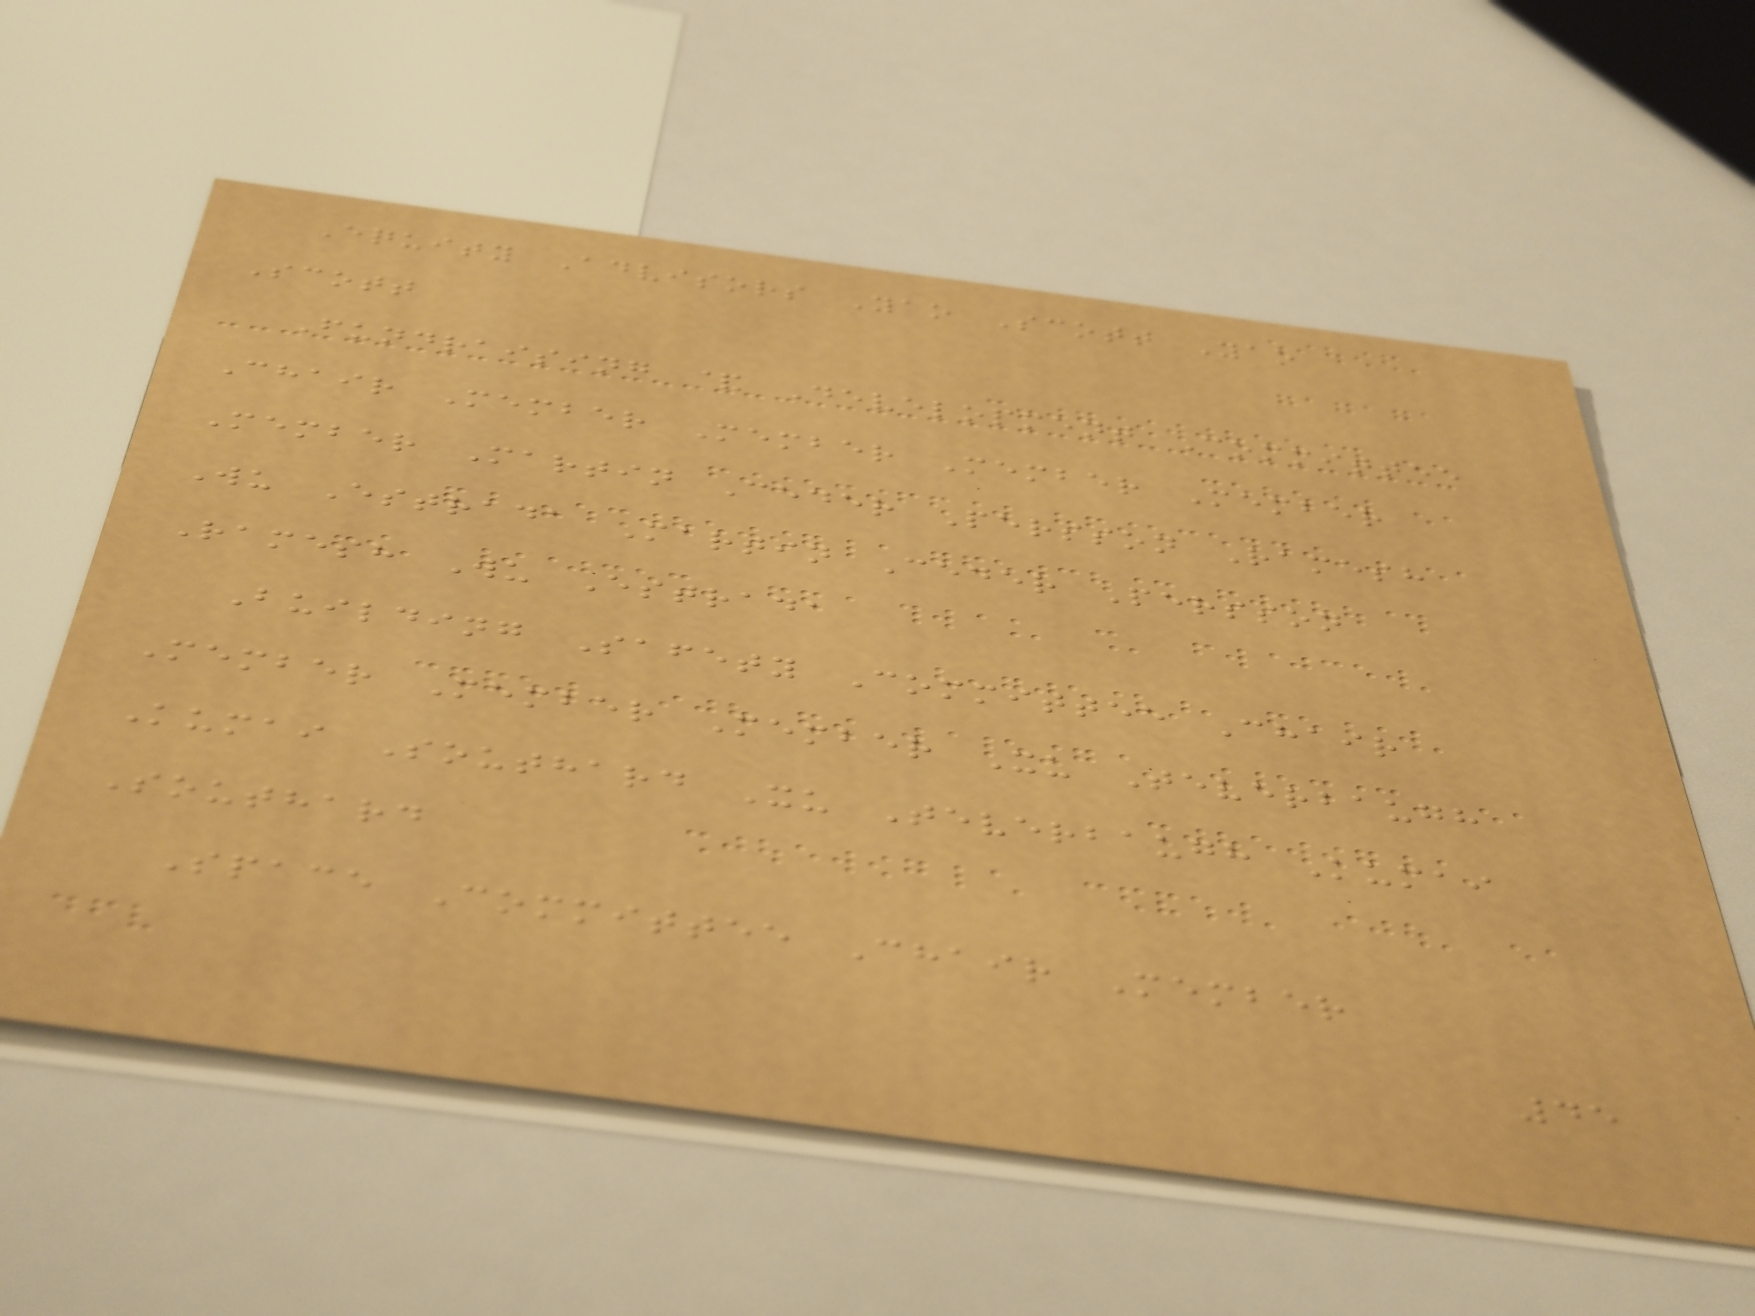Equity Advisors Yao Scott Yao
Scott
Fundraising & Development Committee
Chair Member Member Member Member
Member Martin Ceder Persson Ramesh
Wu Estrada Martin Ceder Persson
Ramesh Wu Estrada
Building Safety Committee Chair
Member Member Member Xu Teverbaugh
Kumai Southard Xu Teverbaugh Kumai
Southard
Space Committee Chair Member
45
